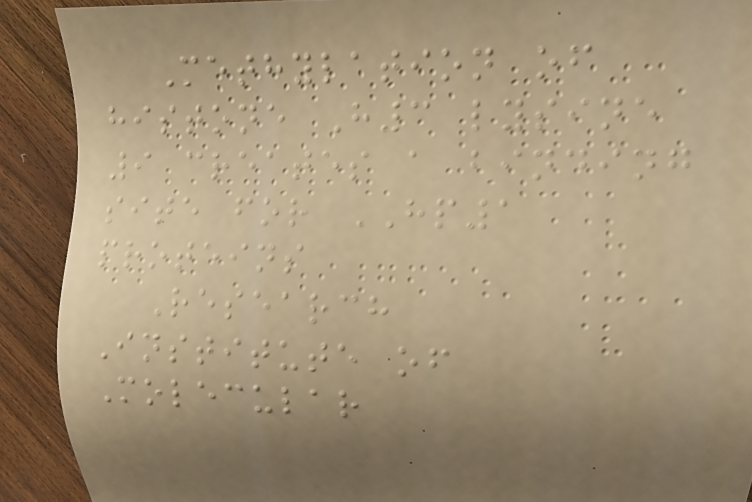Methylation of
histone H3 lysine
9 creates a binding
site for HP1
proteins
Research
Institute of
Molecular
